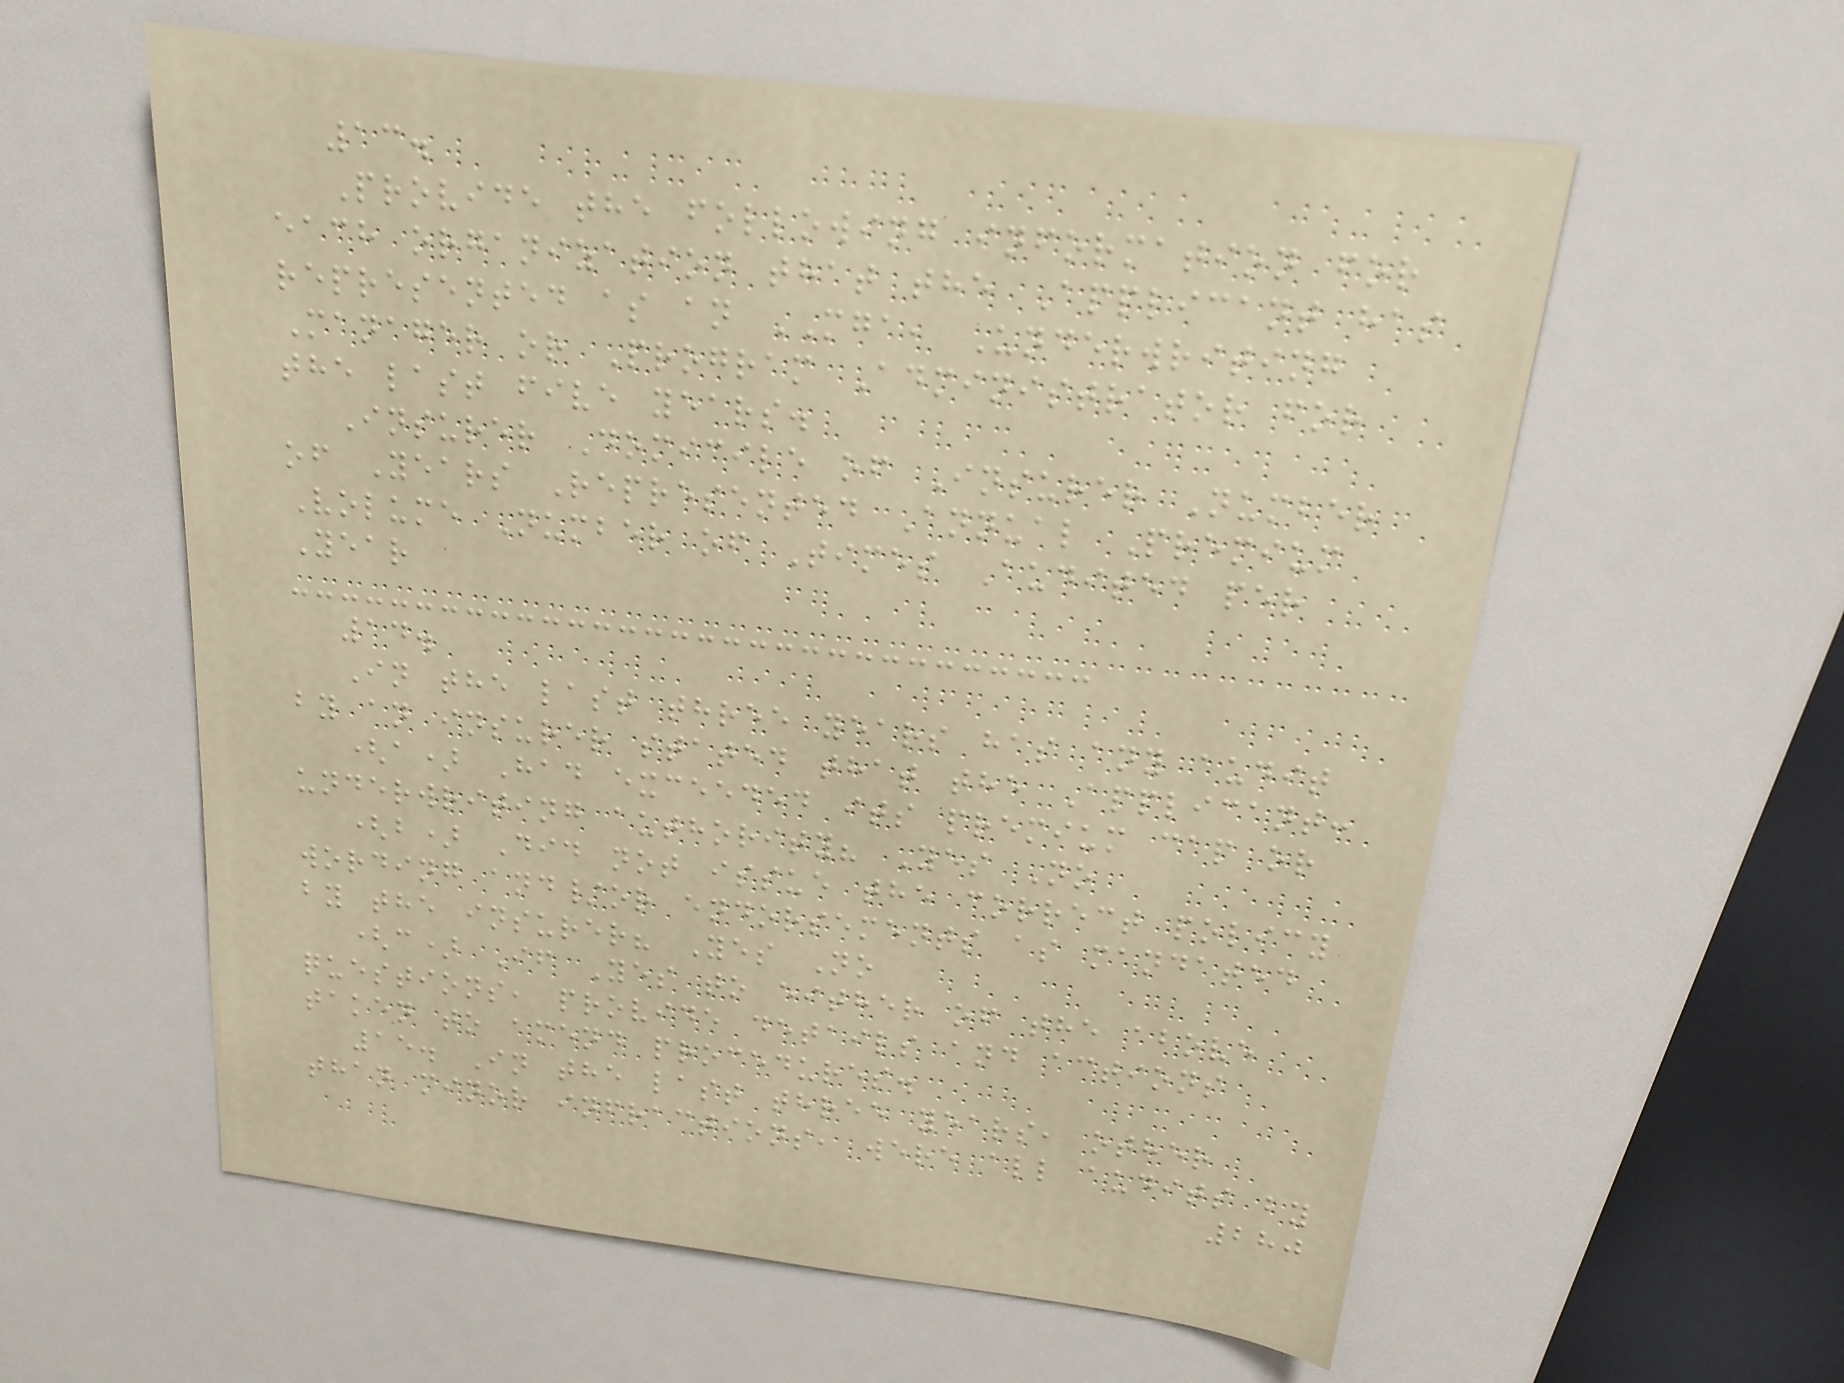13.
Provide the following information for
each organization that the Applicant has
represented as an MGA, Underwriting
Manager or Program Administrator for
the last five years.
Insurer Domicile of Insurer Number
of Years Represented Annual Premium
Volume Number of Times Audited per
Year
14.
In the last three years has any audit
by an insurer stated that the Applicant:
(a) Had exceeded its premium cap or
underwriting authority? Yes No
(b) Did not issue the correct policy
wording and/or endorsements as mandated
by the insurer? Yes No
(c) If Yes to either of the above
questions, provide details and actions
taken to amend procedures.
15. In the last three years, other
than minor infractions, were all audits by
280
